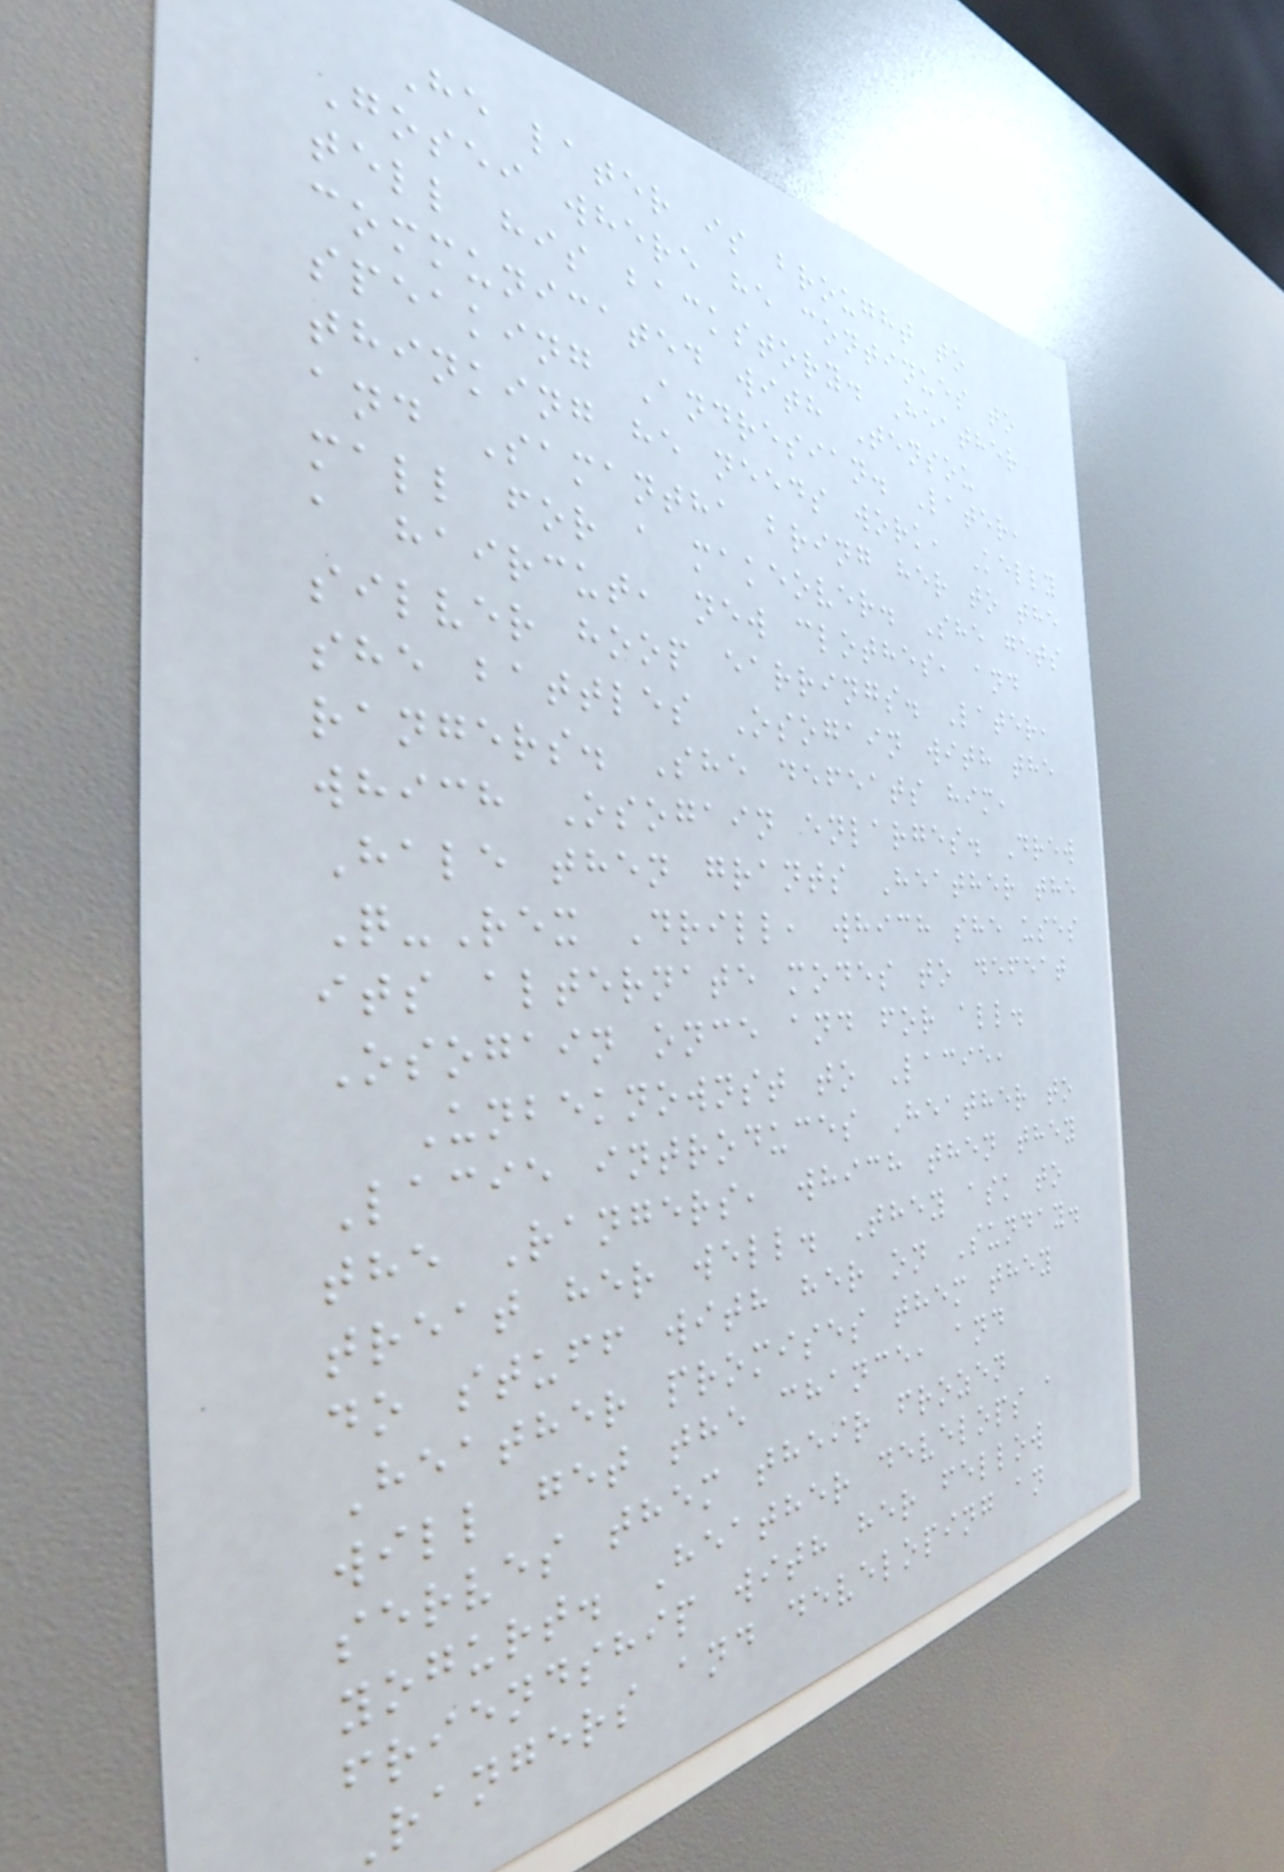He later is brought to
Gosei where he continues to
tell his backstory. Heather
communicated with Tensou
speaking Andresian. Later,
thinking he needs work, Kelly
and Samantha bring her to the
mall for a makeover. She gets
a haircut, new clothes, and
silver hoop earrings. Later,
she battles Osogain with the
rangers. She defeats him,
which Osogain enlarges. Drew
Hale then grants Heather the
Q-Rex Drill, which she uses
its alternate modes to defeat
Osogain once and for all.
Unbeknownst to Lacie,
Lacie introduces Heather to
the Rangers, which then they
treat her well. They ask to
do stuff with her on Sunday.
Heather promises them they
will get the chance, and
serves them their frozen
yogurt. Heather develops a
friendship with her fellow
Rangers and developing an
